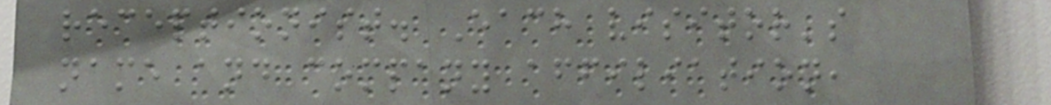receptionist. Each visitor's
name and company affiliation,
